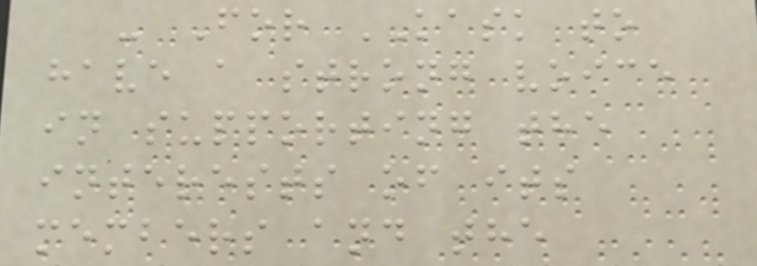- For KASK to
have a strong voice
in supporting the
interests of its
members and the
